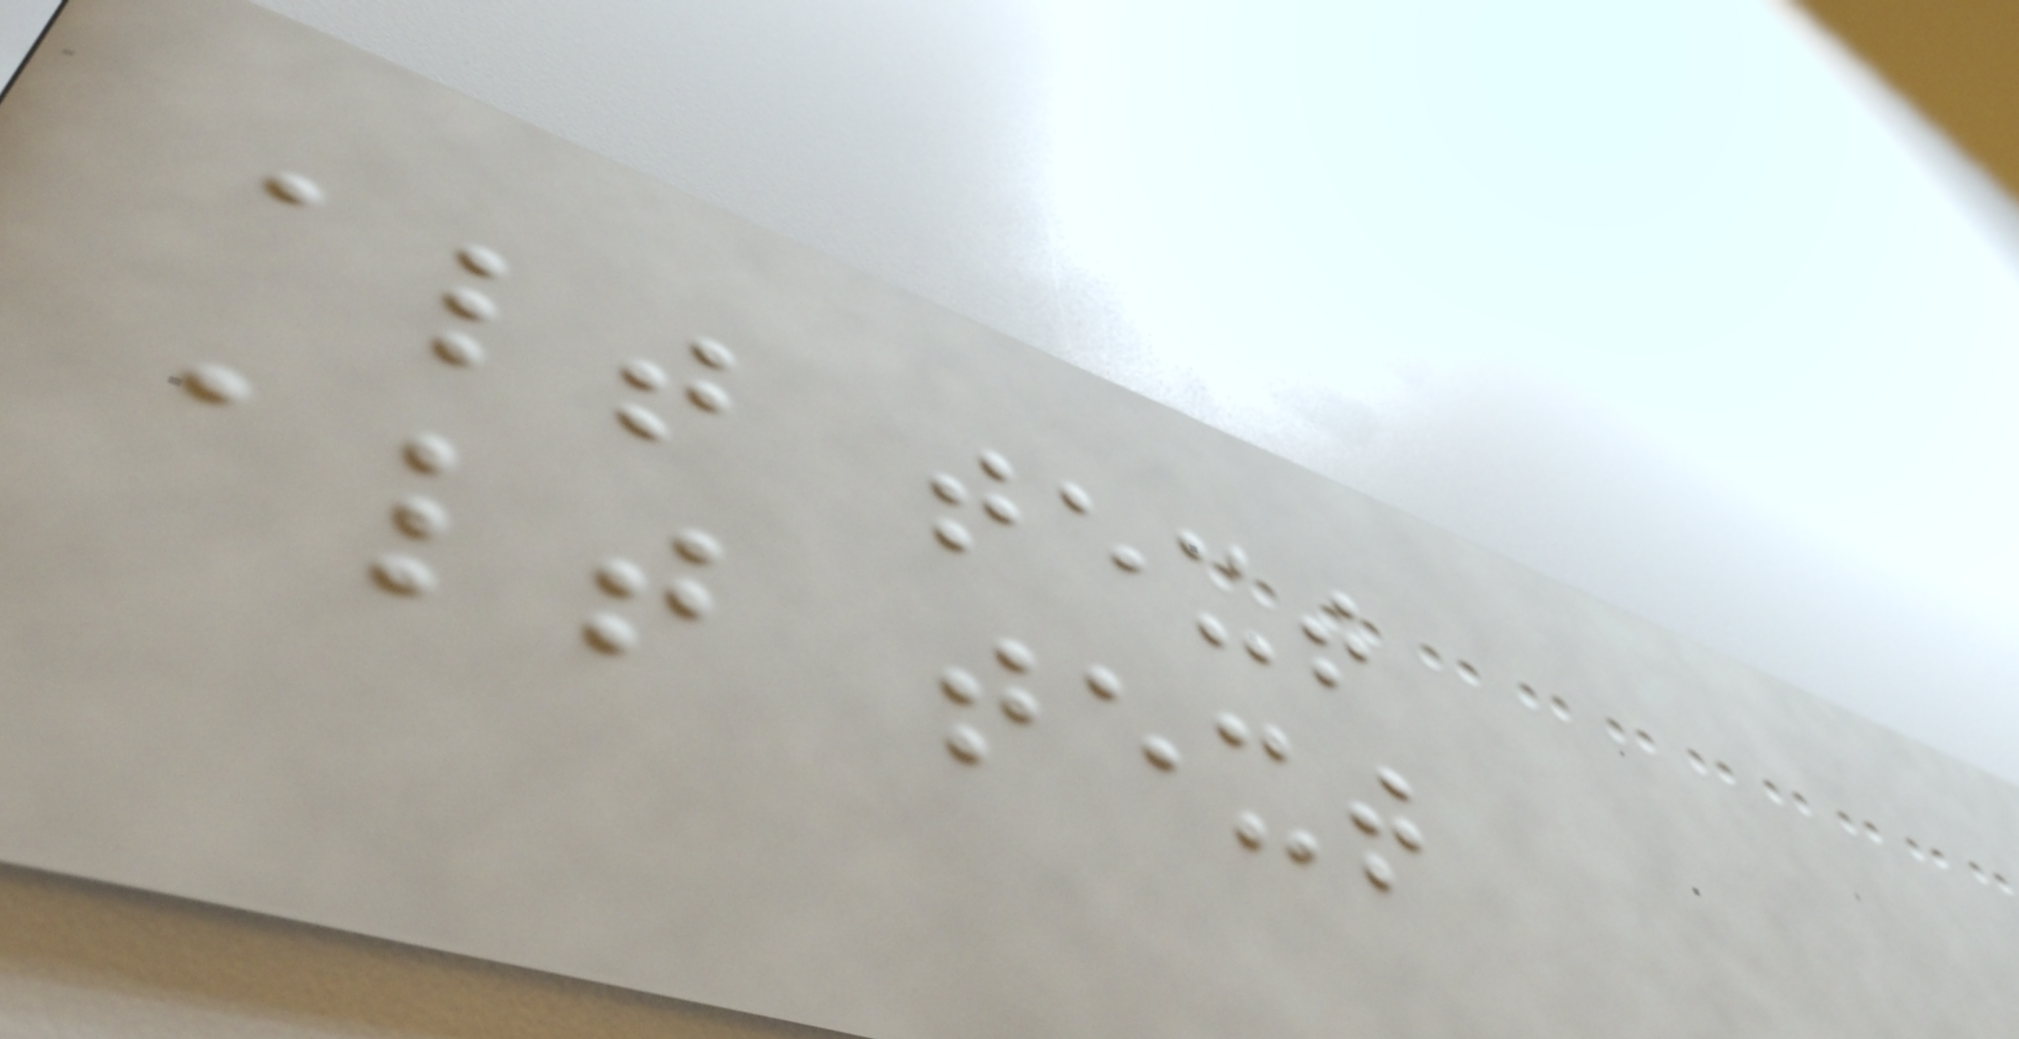alt text
alt text
